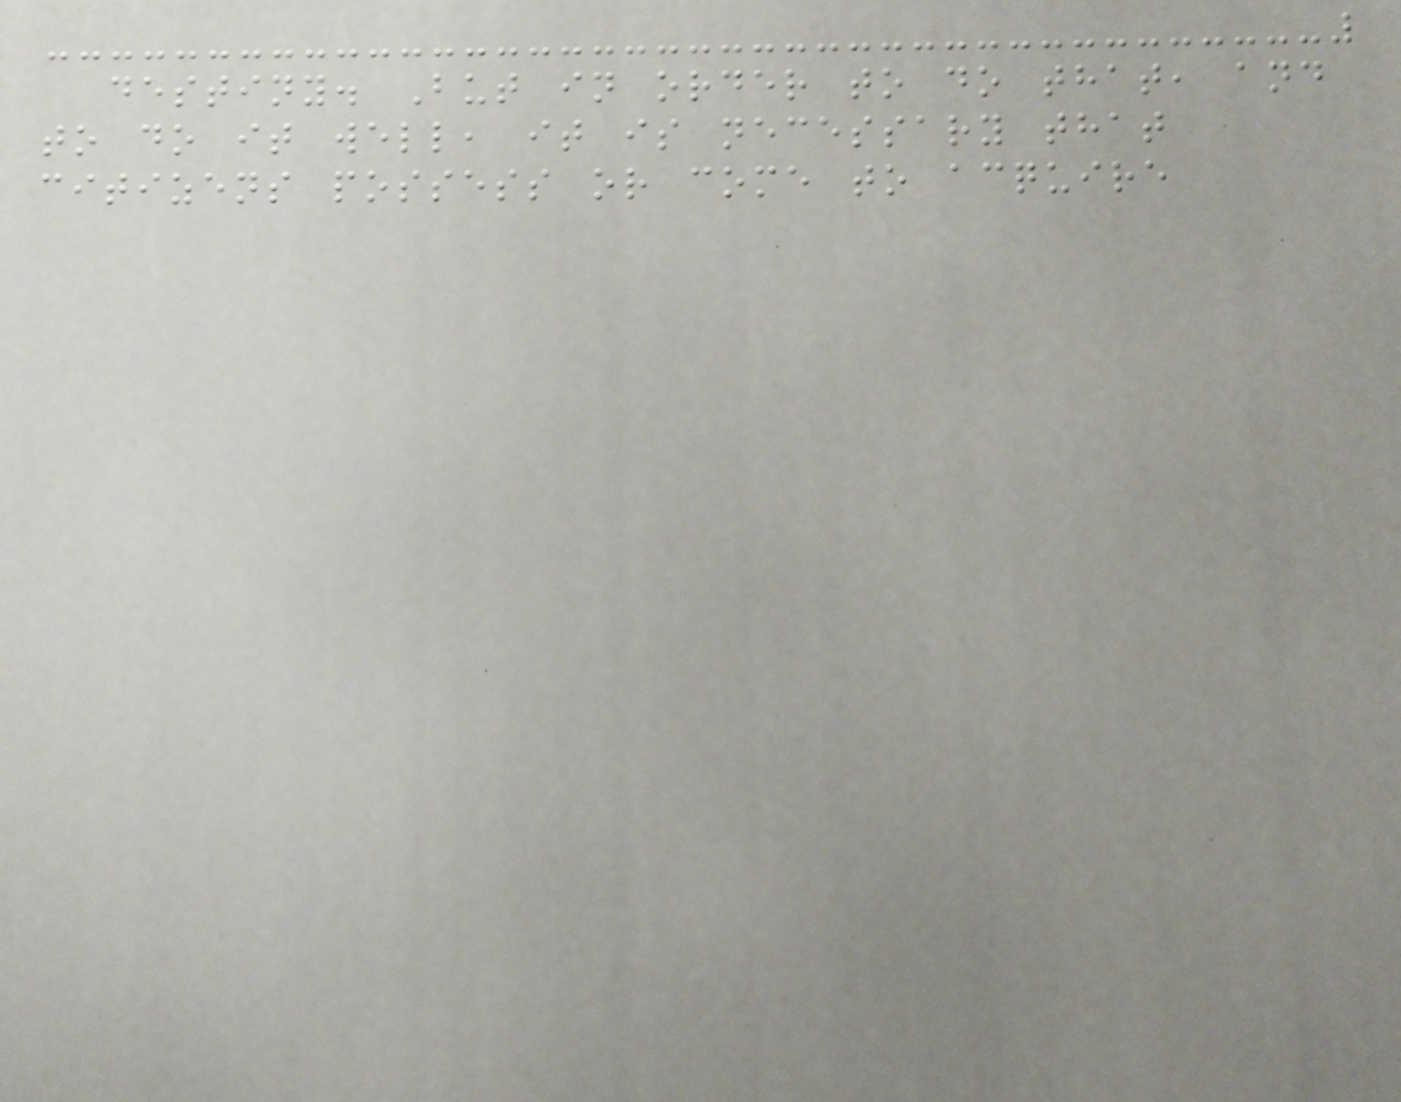destiny. But in order to do that, and
to do it well, it is necessary that
citizens possess or come to acquire
